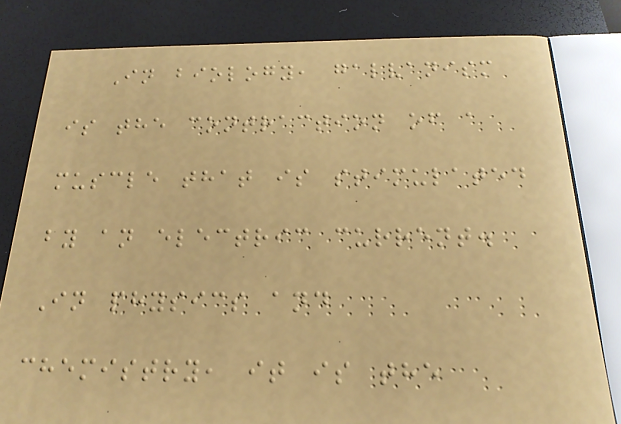In biology, galvanism
is the contraction of a
muscle that is stimulated
by an electric current.
In physics and
chemistry, it is the
